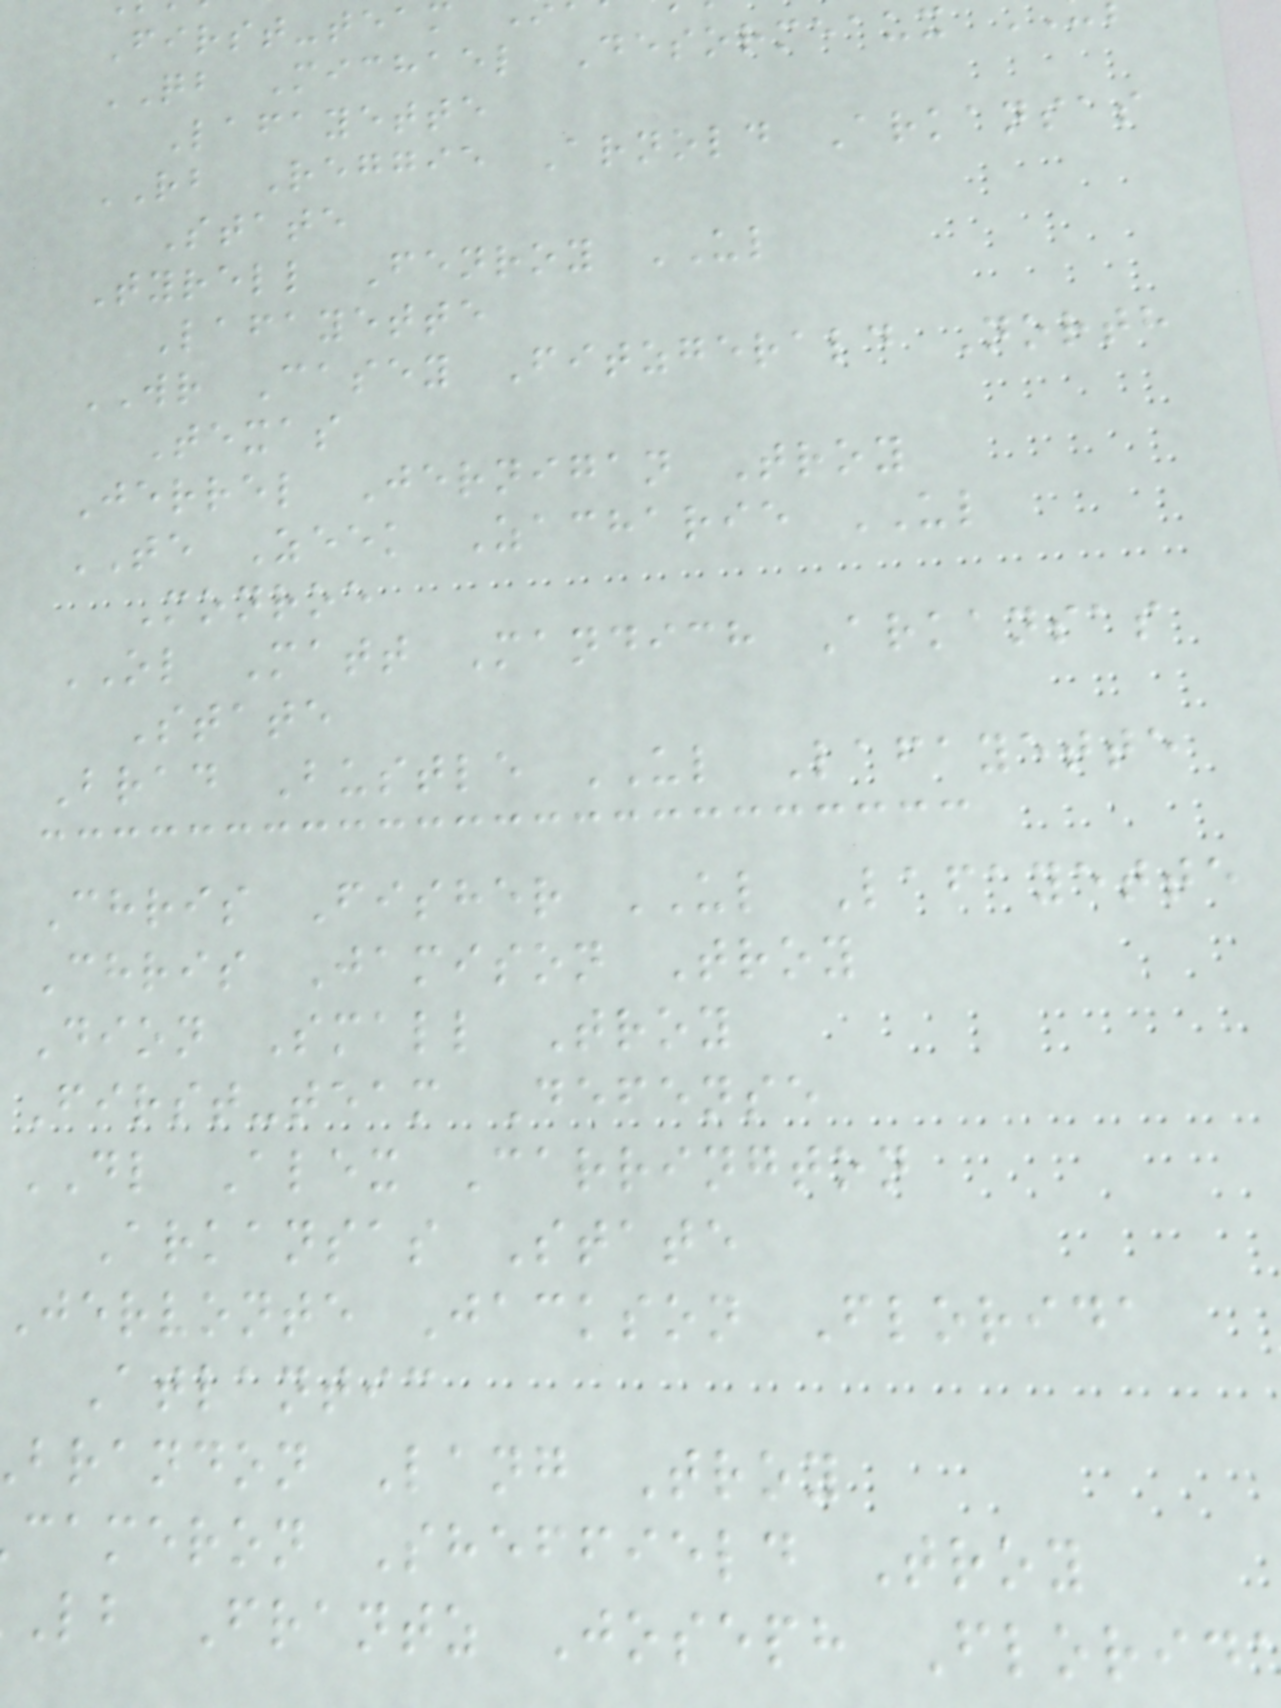First-team
QB Michael Desormeaux
Lafayette
RB Reggie Arnold Arkansas
State
Tyrell Fenroy UL
Lafayette
WR Casey Fitzgerald North
Texas
Jerrel Jernigan Troy
TE Zeek Zacharie UL
Monroe
OL Matt Mandich Arkansas
State
Brad Bustle UL Lafayette
Chris Fisher UL Lafayette
Chris Jamison Troy
Dion Small Troy
First-team Defense
DL Alex Carrington
Arkansas State
jervonte Jackson Florida
Atlantic
brandon Lang Troy
cameron Sheffield Troy
lb Frantz Joseph Florid
